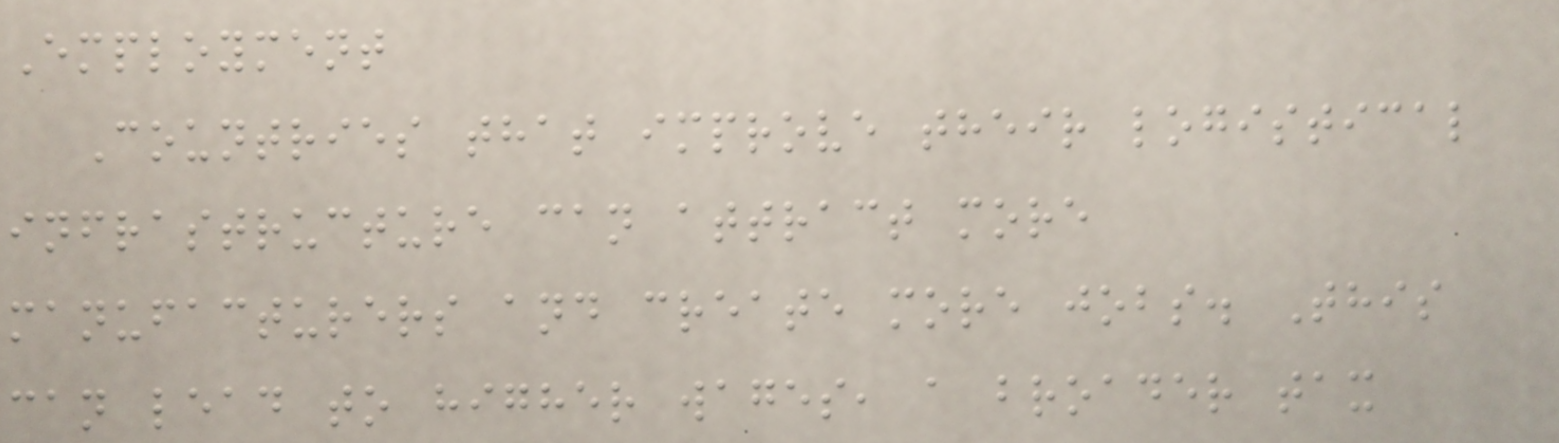Employment
Countries that improve their logistical
infrastructure can attract more
manufacturers and create more jobs. This
can lead to higher wages, a broader tax
